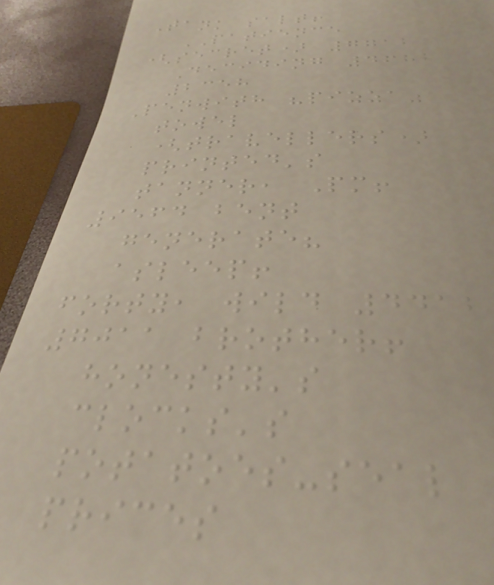Tank salt!
PATIENCE
(secret) 7712
Deciding 4682
2358
Penwith "pizza"
towel
(travellers)
printed's
tanner, Pm!
9564 bent
generate?
asleep!
forty, wild 4412
7011 brother!
honesty's
clocks's
potatoes-seal
prices
